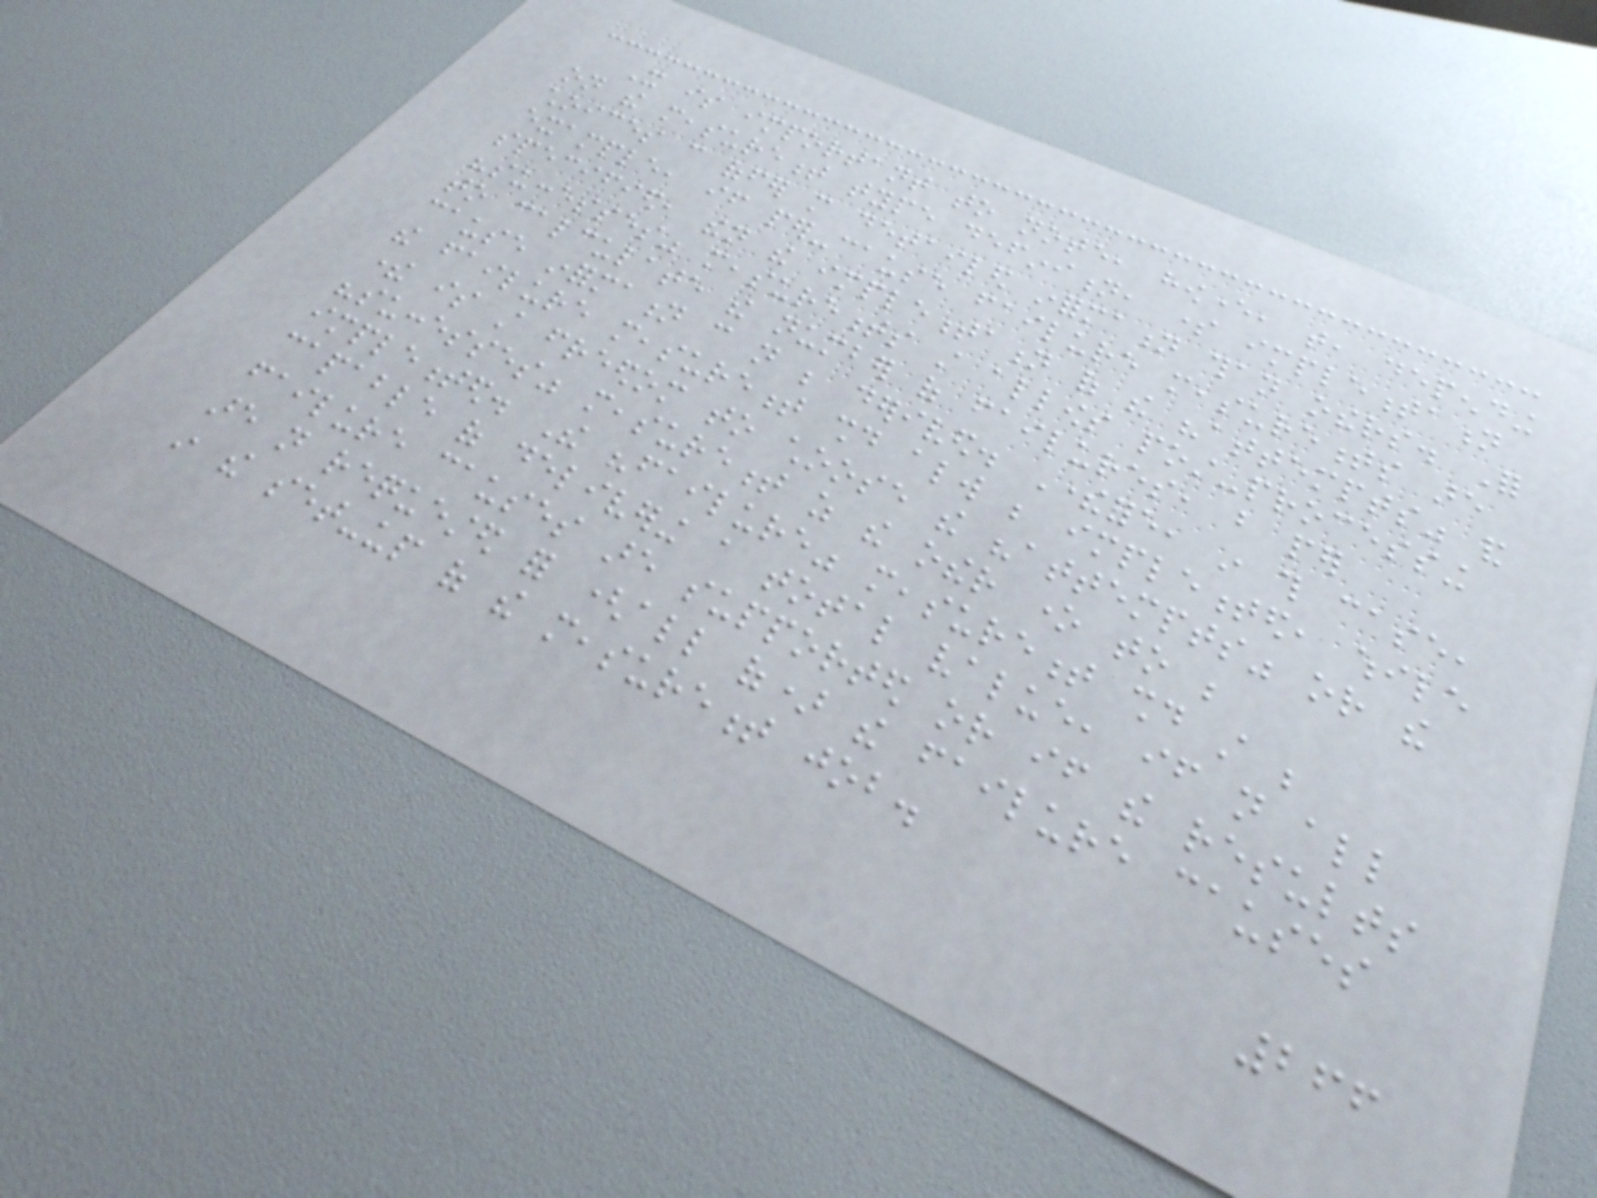It is important to note, however, that, depending
on the measurement type definition, some implementation
choices can offer more detailed information than others. For
example, if per-cause failure measurements are
specified, then the implementation of the "attempts" and
"successes" measurements still allows post-processing
to calculate the number of failures, but per
cause information can not be derived. Therefore, in this case,
the failure measurement should always be implemented, while
there is still freedom to choose the "attempts" or the
"successes" measurement as the other one to be
implemented. The "failure" measurement should still be
capable of delivering a total value, if not all
failure causes are supported or if the results
are not requested for (all of) the failure causes
in the set-up of the measurement job.
266
